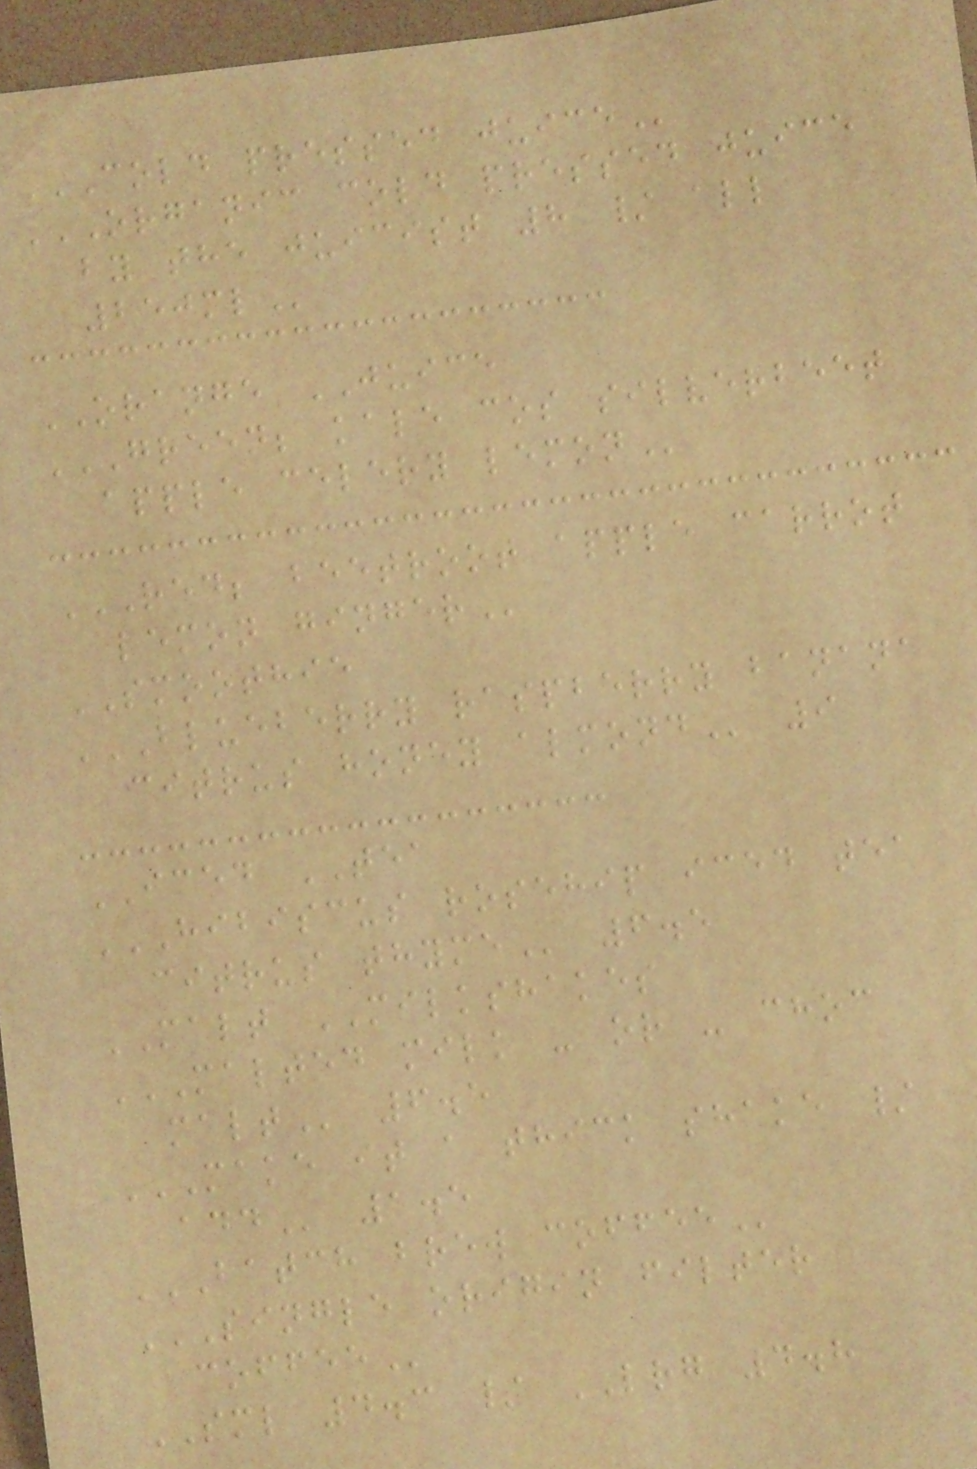COLD PRESSED JUICE
ORGANIC COLD PRESSED JUICE
BY THE JUICIST 8 / ALL
250ML
ORANGE JUICE
GREEN; KALE COS SILVERBEET
APPLE CELERY LEMON
RED; BEETROOT APPLE CARROT
LEMON GINGER
SMOOTHIE
BLUEBERRY RASPBERRY BANANA
CITRUS HONEY ALMOND 9
ICED TEA
HIBISCUS ROSEHIP ICED TEA
CITRUS THYME 6.5
MALT MILKSHAKES
MALTED MILK - OR - CHOC
MALT 6.5
MAKE IT A THICK SHAKE /
ADD 1.5
BATCH BREW COFFEE
SINGLE ORIGIN FILTER
COFFEE
SML 4.3 / LRG 4.8
